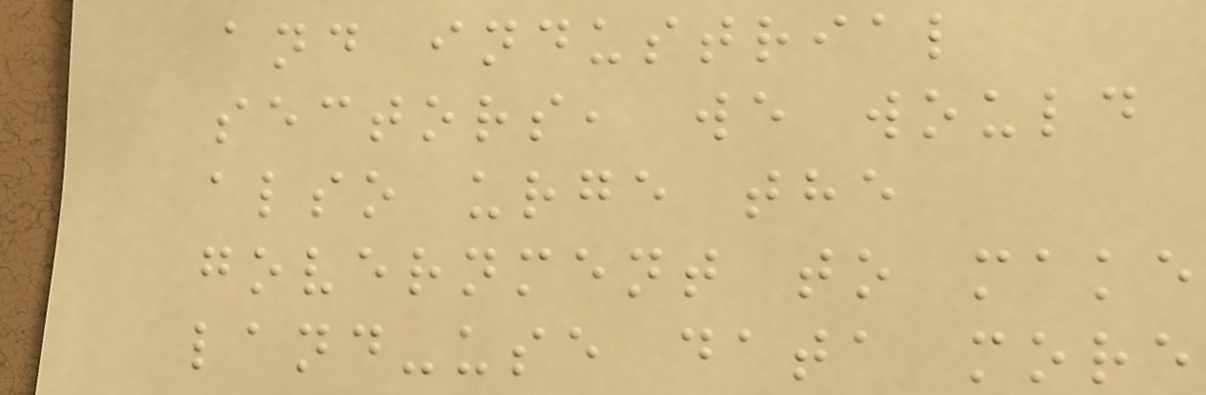and industrial
sectors, we would
also urge the
government to make
land-use data more
